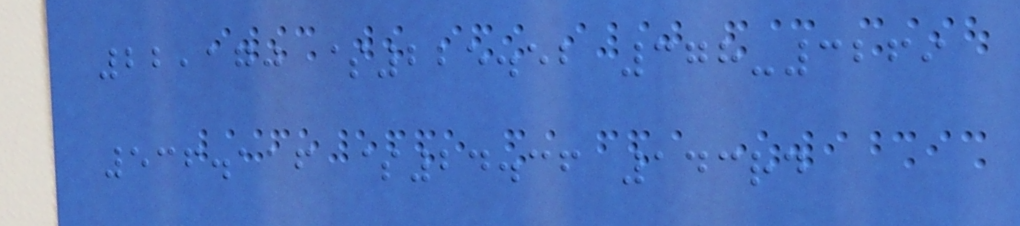22,170 $225.52 378-3269
536.116 $24.36 143rd
